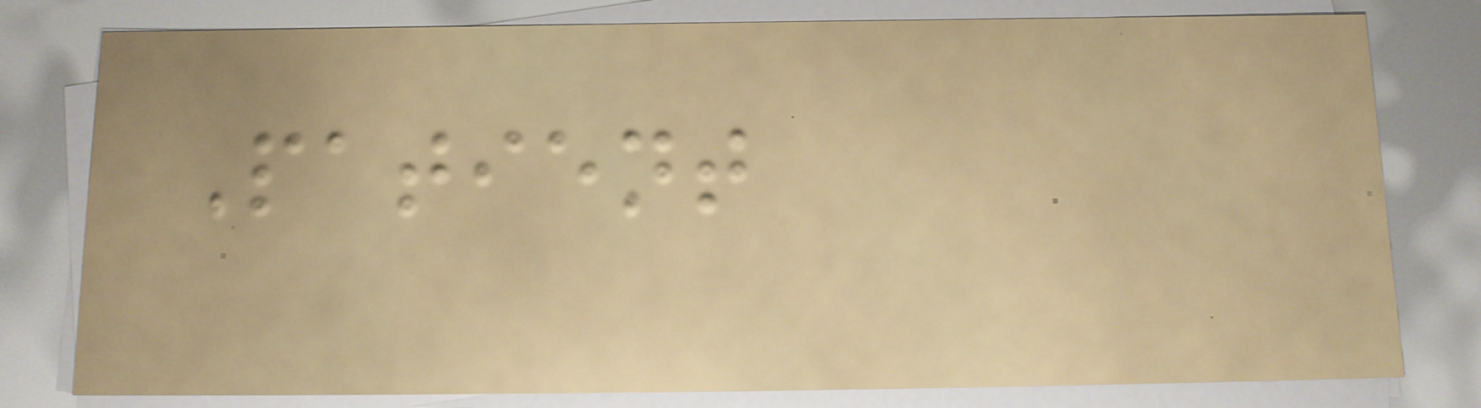Patient
